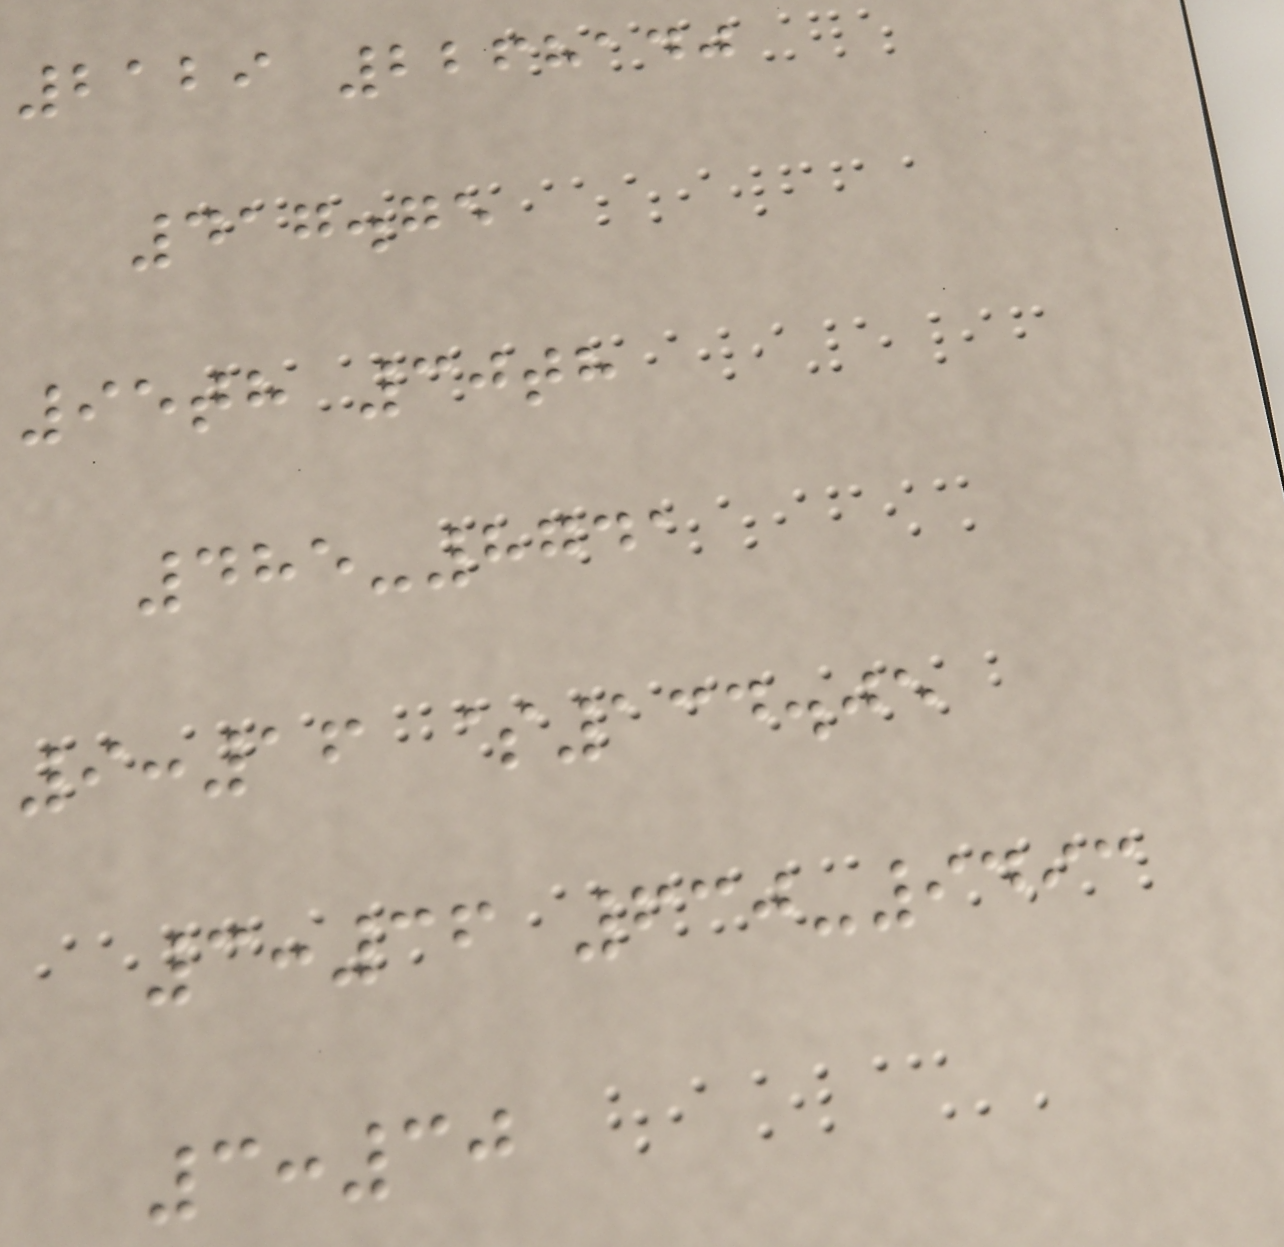2129 2268140
417.75
95th 30th
485-8741
9:16 $134.05
3:36 630-9493
3:30
